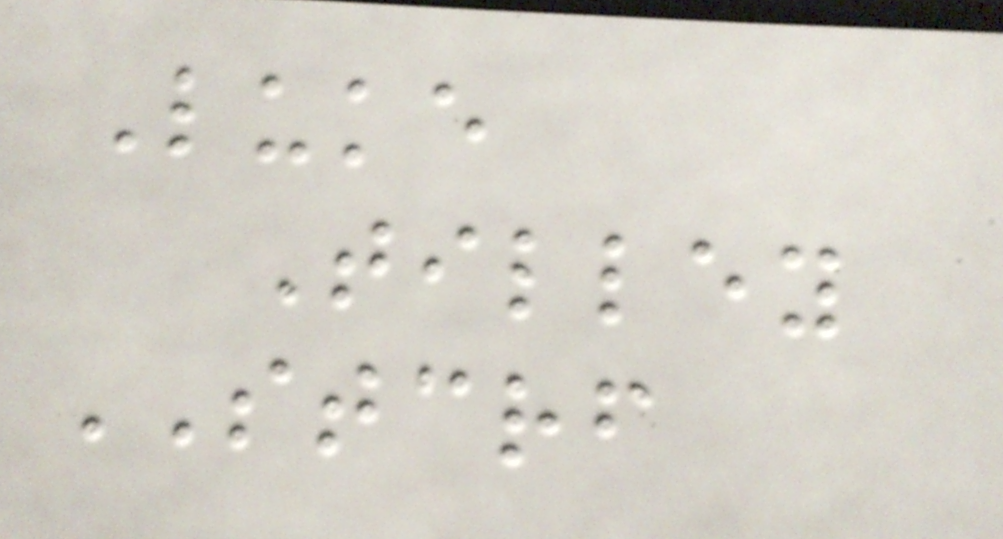Luke
Tilley
STCRF
